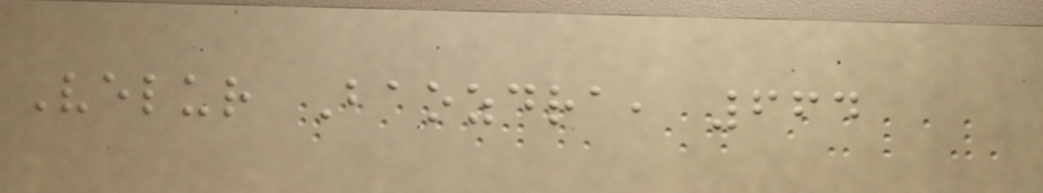Velur Baozdra, 664
